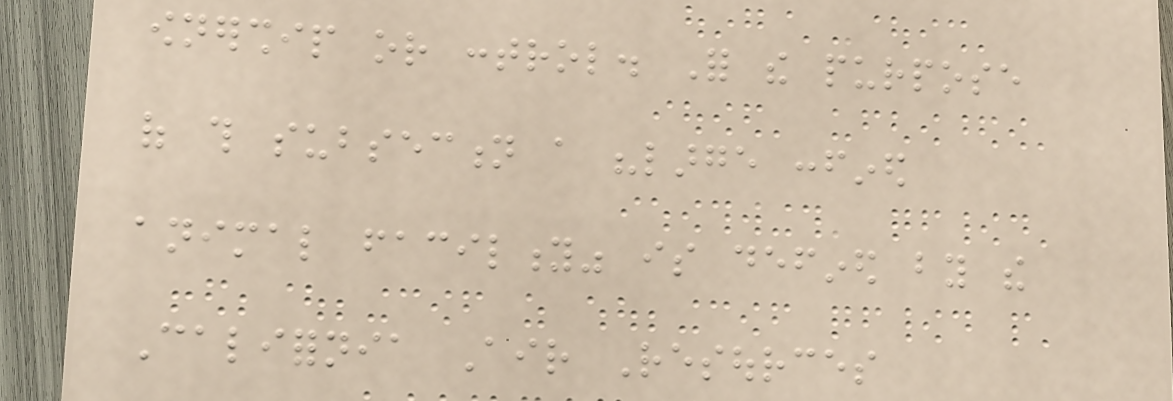ownership or control. For the purpose
of this subsection a "large confined
animal facility" is defined by the
California Air Resources
